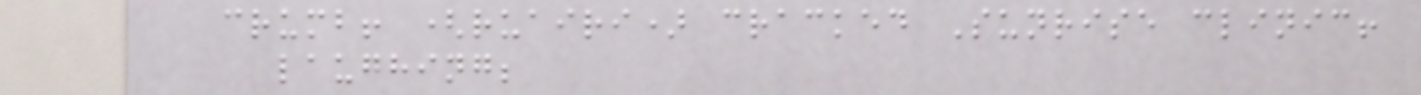crumb! (ruairi) cracked Sunrise clinic!
laughing;
